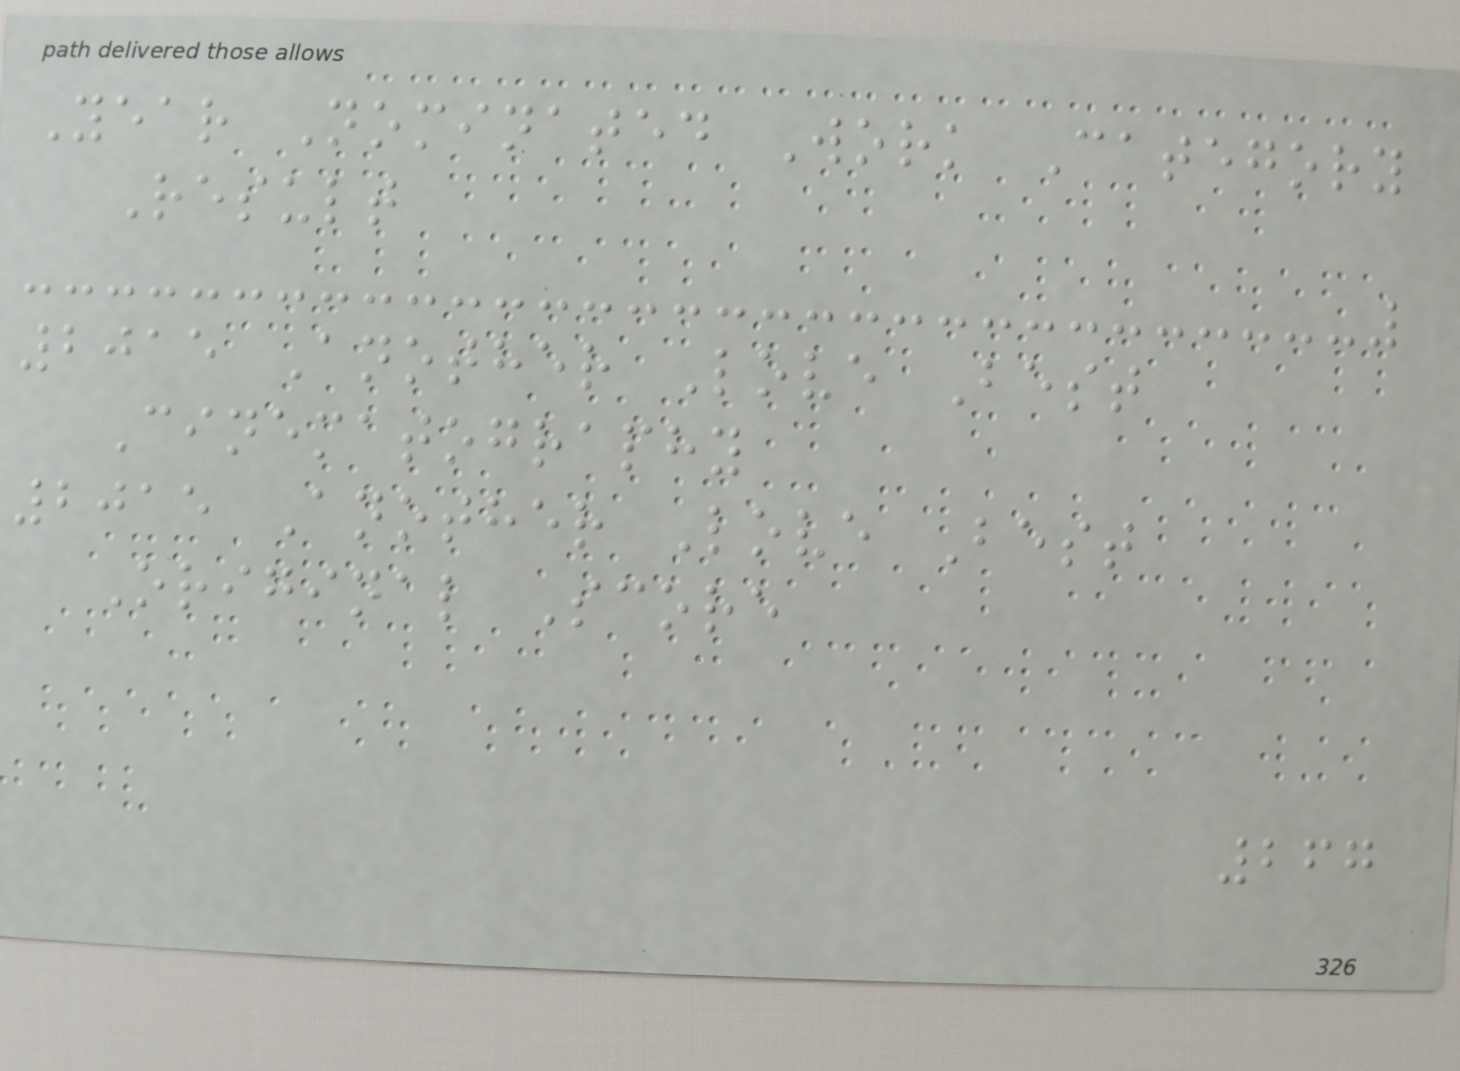Year Nominated Work Category
Result
2015 Another Love Best
Cinematography
2015 Another Love Best
Original Score
267
